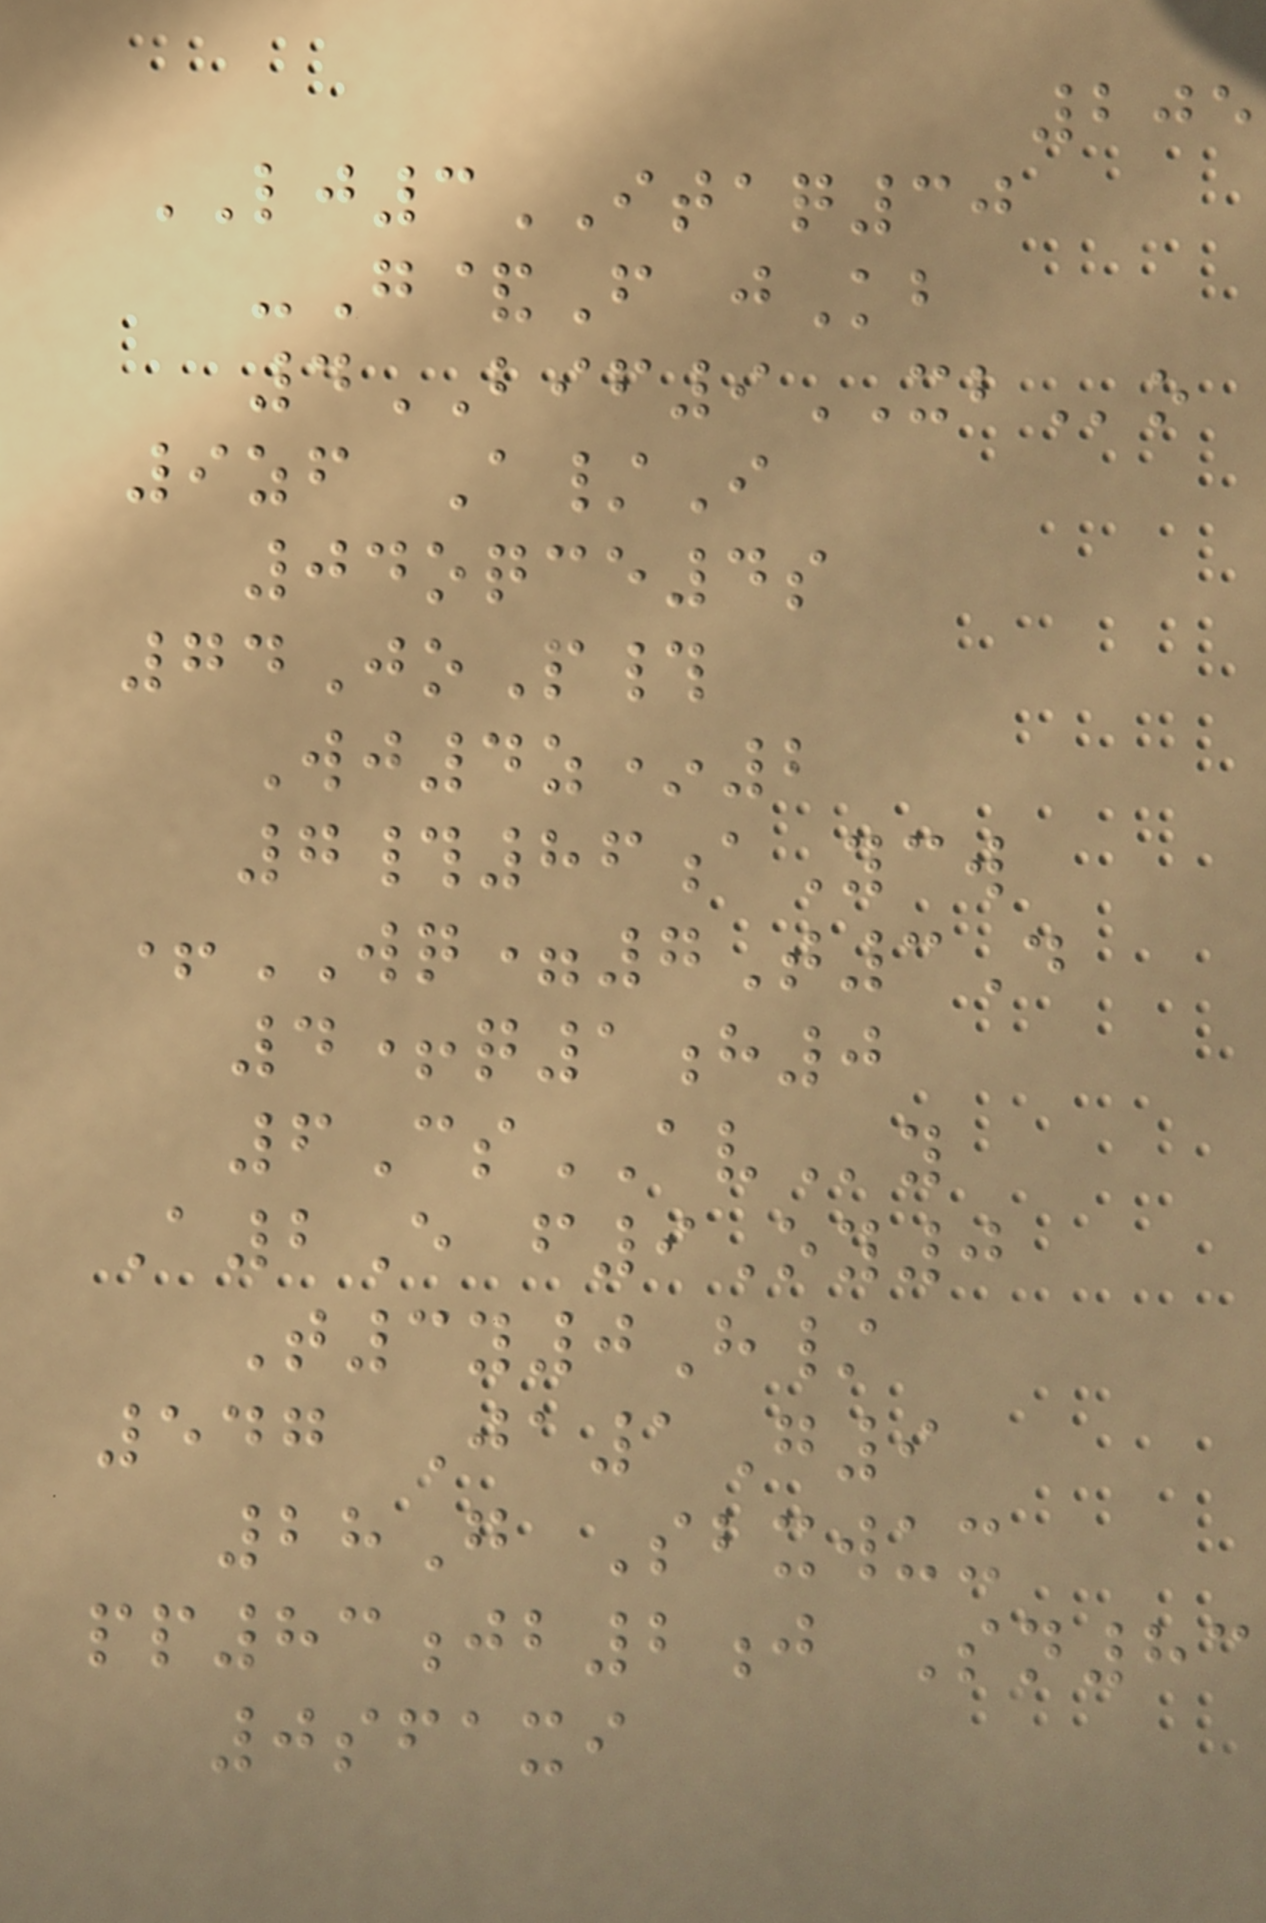205
LJ3ITAQ30
-G&F jKb
4BIF9XBo
9zf A/I
04oqce4s
74JoP#
Wj4z*2
7#86aYcw
+WQ=7T3D
4+q1h0
6CsAVy
A2E f9Oy0
T3y0H/
547 Ja1G9
28G Sbxwux
pp83jb2j Sn83
0sfaxi
